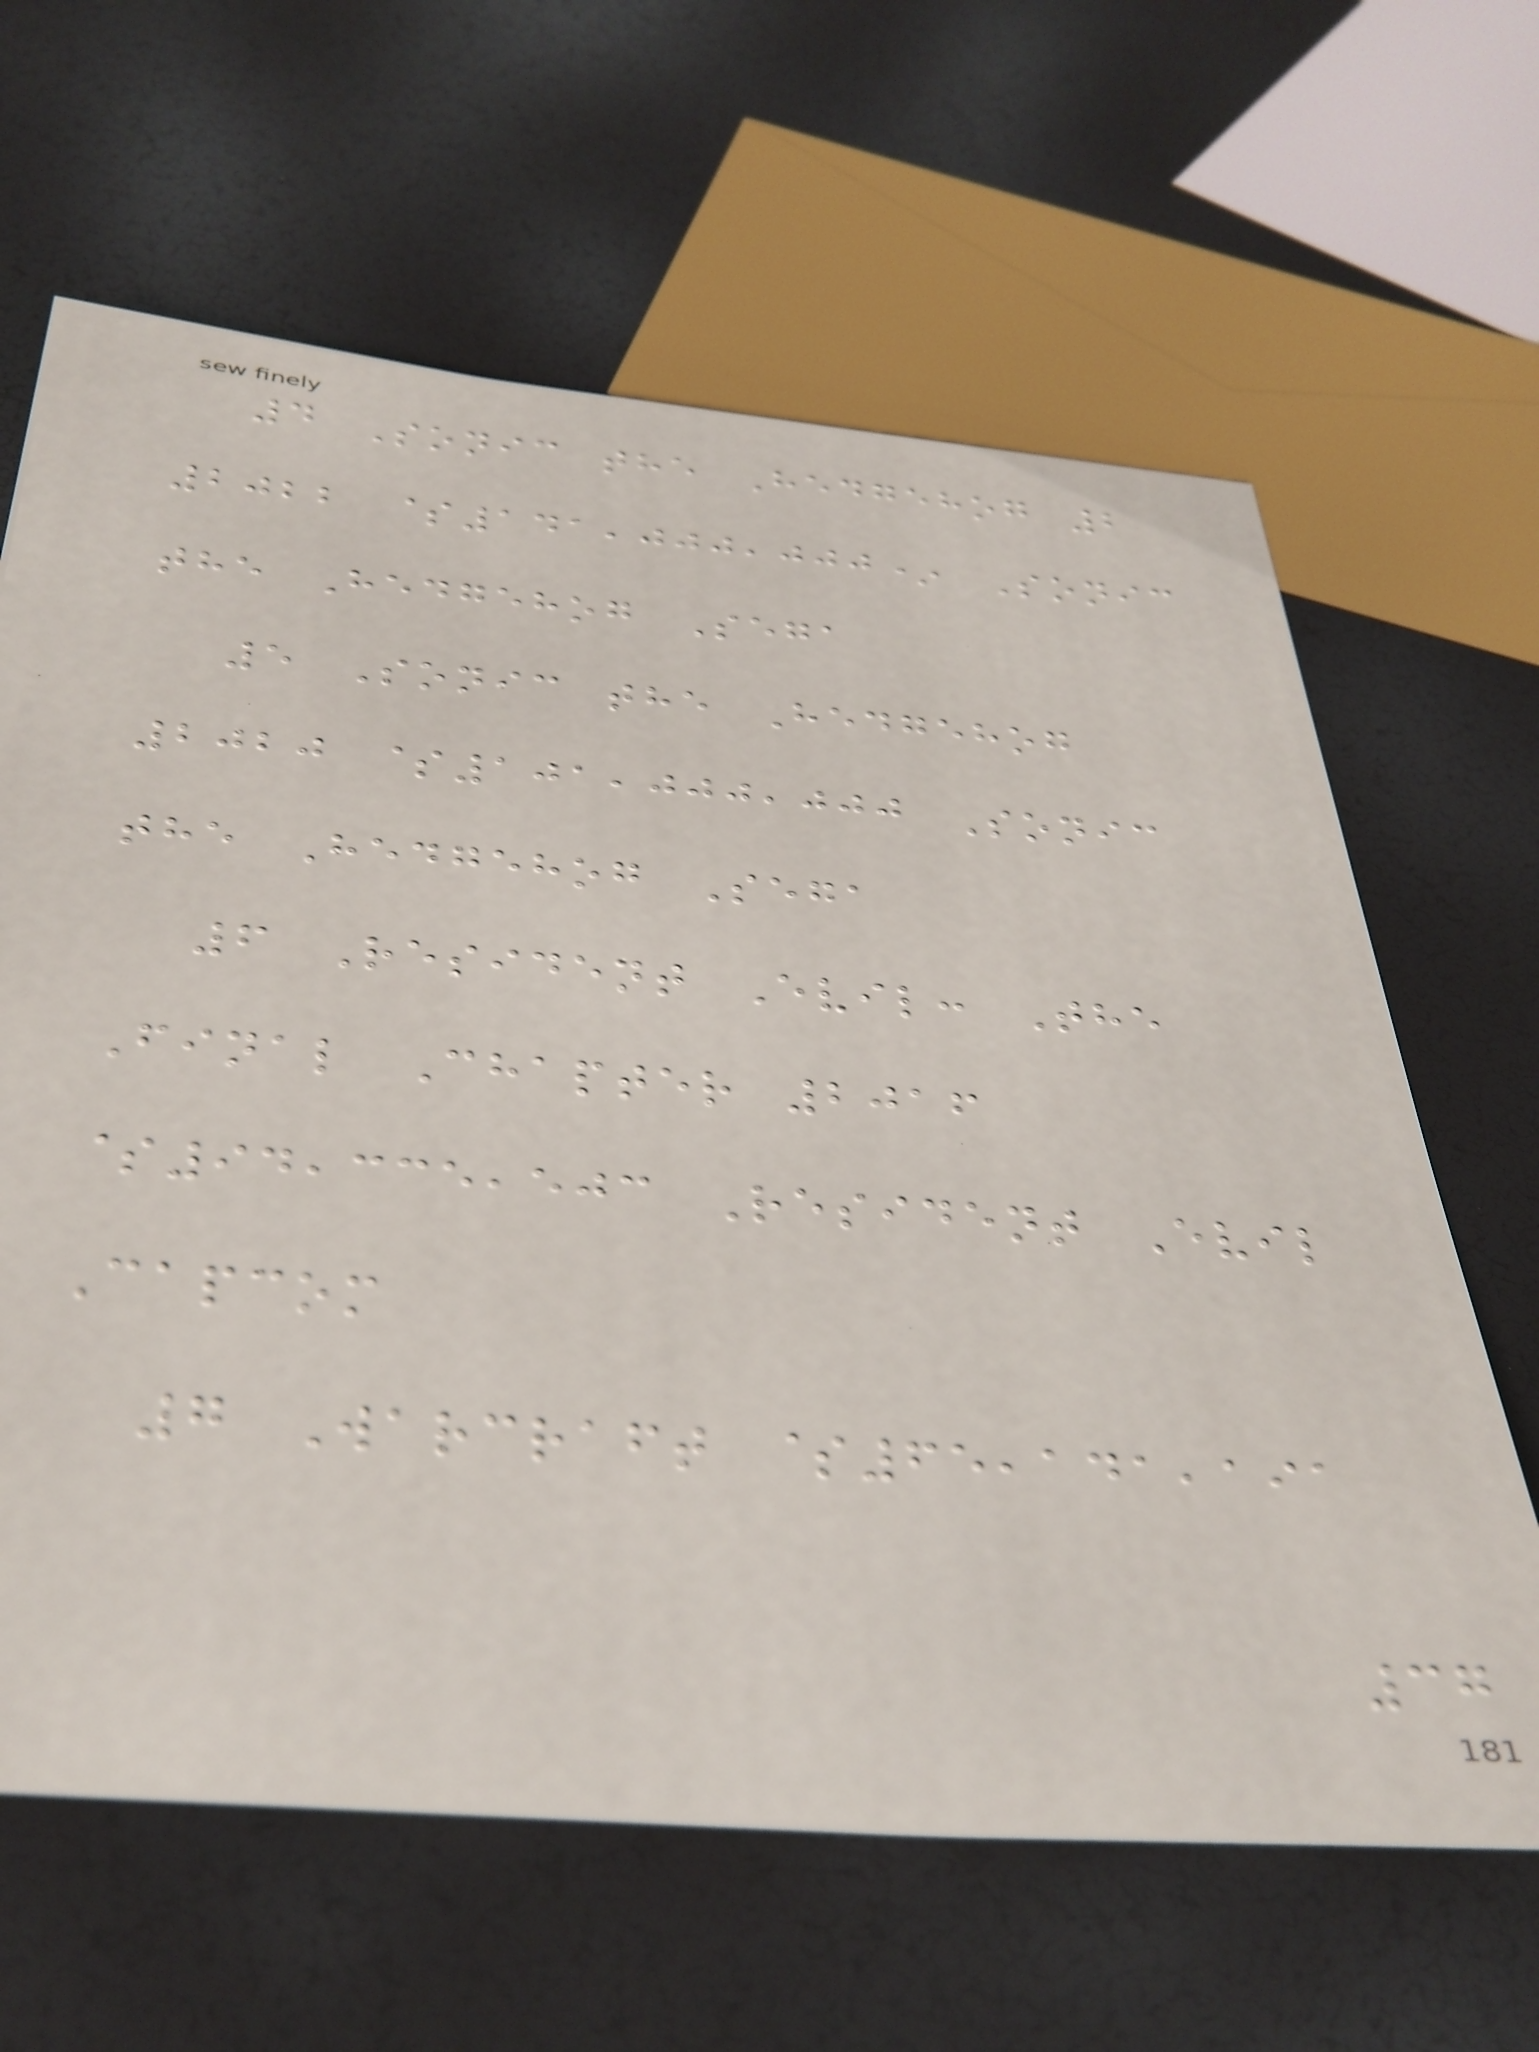4 Sonic the Hedgehog 2
2022 $141,000,000* Sonic
the Hedgehog Sega
5 Sonic the Hedgehog
2020 $101,000,000 Sonic
the Hedgehog Sega
6 Resident Evil: The
Final Chapter 2016
$94,335,503 Resident Evil
Capcom
7 Warcraft $65,141,191
37
